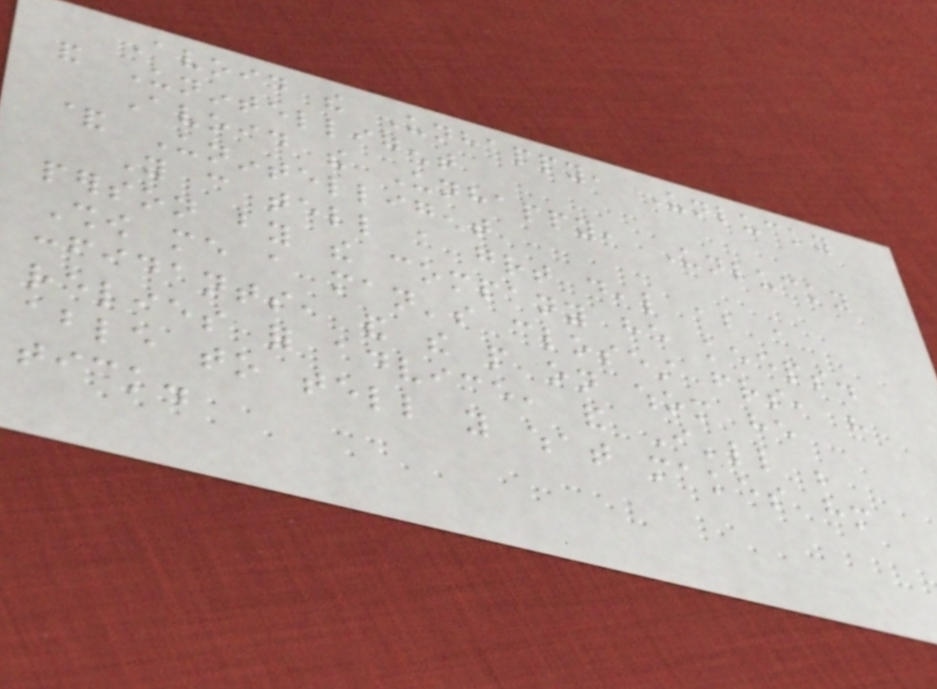Avoid the Unhappy, Unlucky
and Unintelligent
Avoid the Unhappy, Unlucky
& Unintelligent
You can tell a great deal about a
person by the company he keeps.
Show me a man's closest friends, his
confidants, and the people on whom he
relies for advice, and I'll be
able to tell you what makes him
tick.
